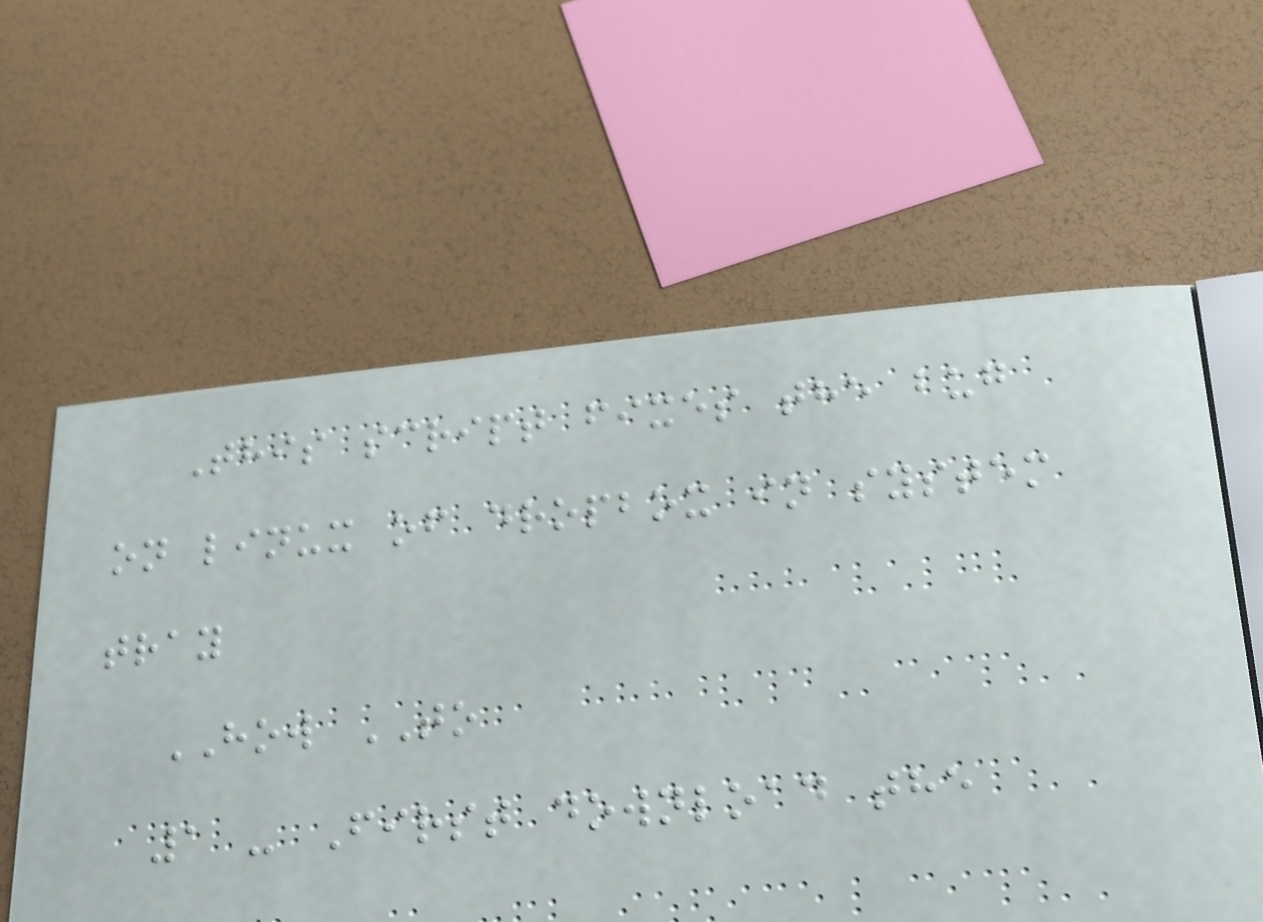This script fixes the bug
on linux of dropbox in system
tray
HOW TO
1 - First download the
